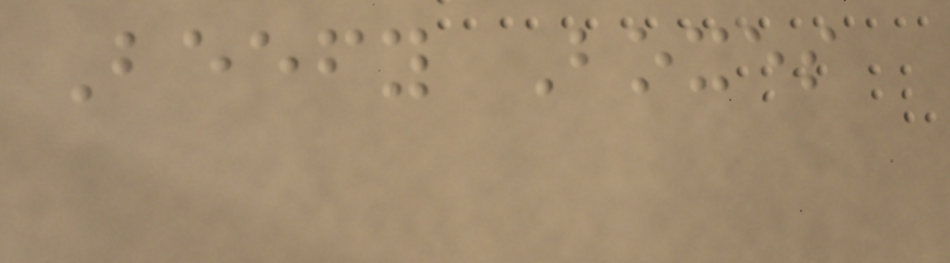Beefy Boxes
